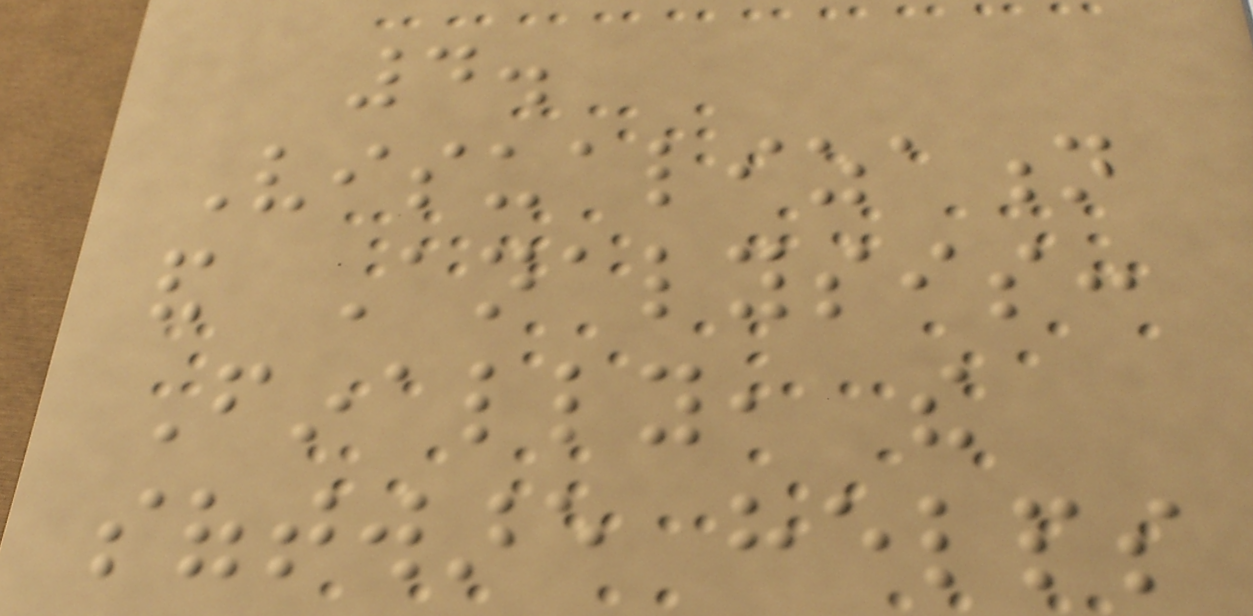4.
Visualization
and Analysis:
Finally, the
software helps
